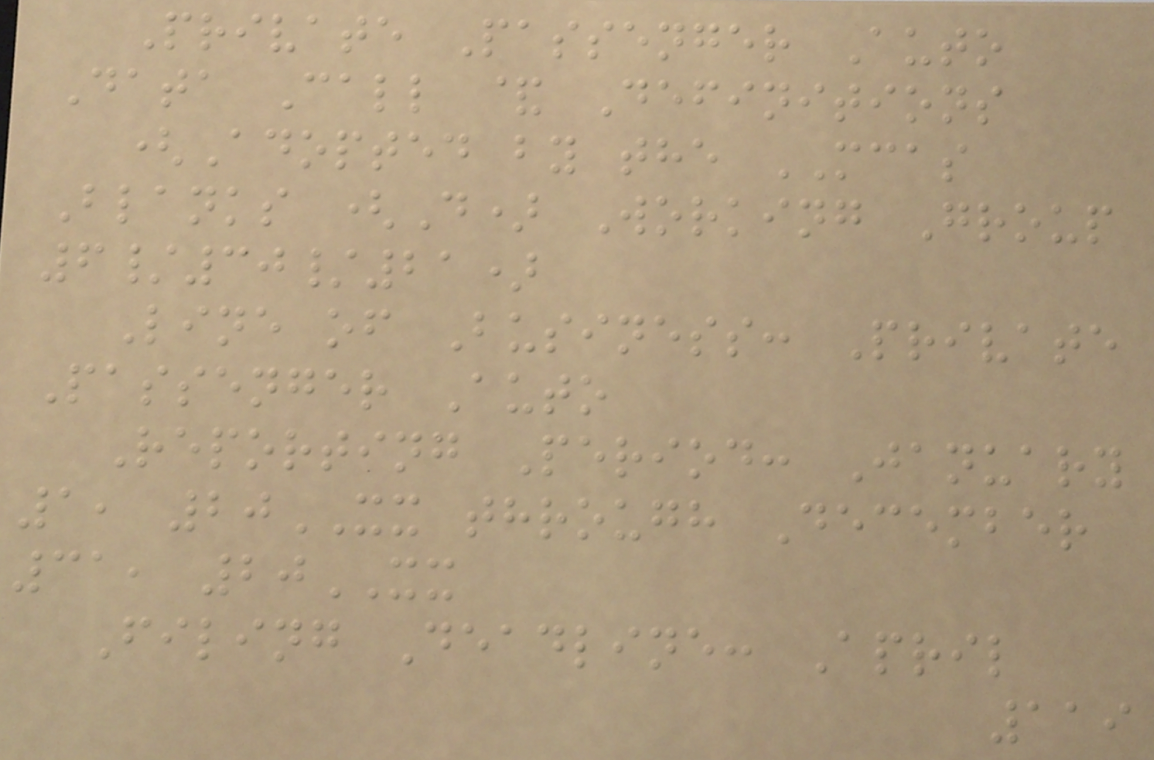Private Passenger Auto
Data Call & Definitions
(Adopted by the MCAS
Blanks (D) Working Group
6/30/21)
Line of Business: Private
Passenger Auto
Reporting Period: January
1, 20XX through December
31, 20XX
Filing Deadline: April
119
